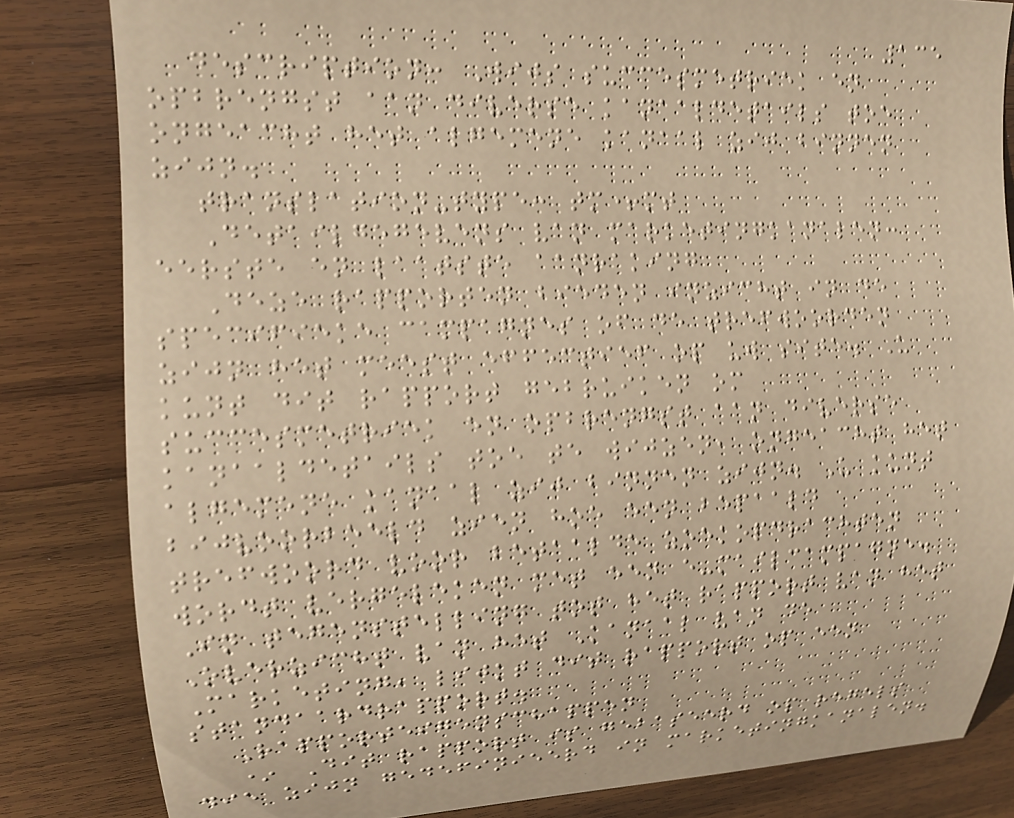135
description: Wijs succesmetriek en
opbrengst aan diverse kanaaldetails toe
ongeacht het algemene kanaal zij binnen
zijn.
translation-type: tm+mt
Detailgegevens van marketingkanalen:
eerste en laatste aanraking
Deze rapporten bieden inzicht in de
specifieke campagnes of de trefwoorden
zijn het meest effectief op uw site. U
kunt dit rapport gebruiken om
succesmetriek en opbrengst aan diverse
kanaaldetails toe te wijzen, ongeacht het
algemene kanaal zij binnen zijn. U kunt
bijvoorbeeld zien hoe een bepaald
trefwoord voor betaalde zoekopdrachten
wordt vergeleken met een e-mailcampagne.
In tegenstelling tot het rapport van het
Overzicht van het Kanaal van de
Marketing, lijkt dit rapport op een
standaardrapport.
Rapporteigenschappen
* Dit rapport is gebaseerd op regels
die zijn gedefinieerd in marketingkanalen.
